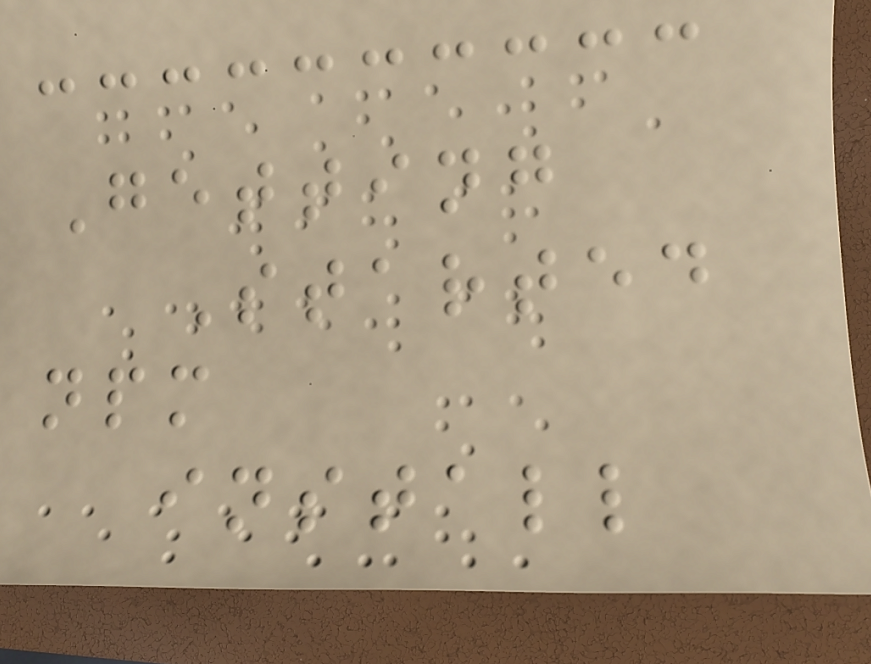Getting
Started
npm
install
